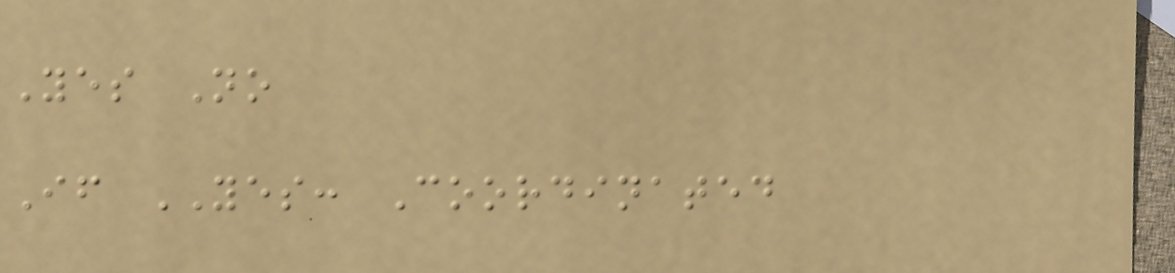Yes No
If YES: Coordinated
